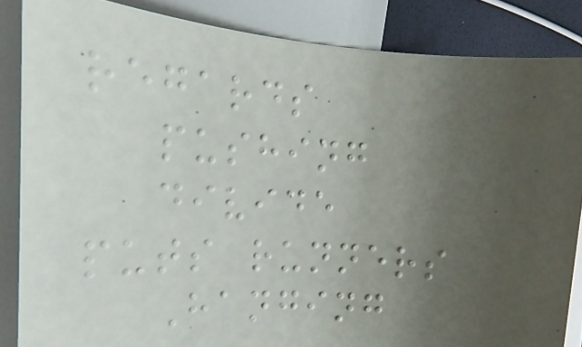regards
pushing
divide
puts runners
Hanging
